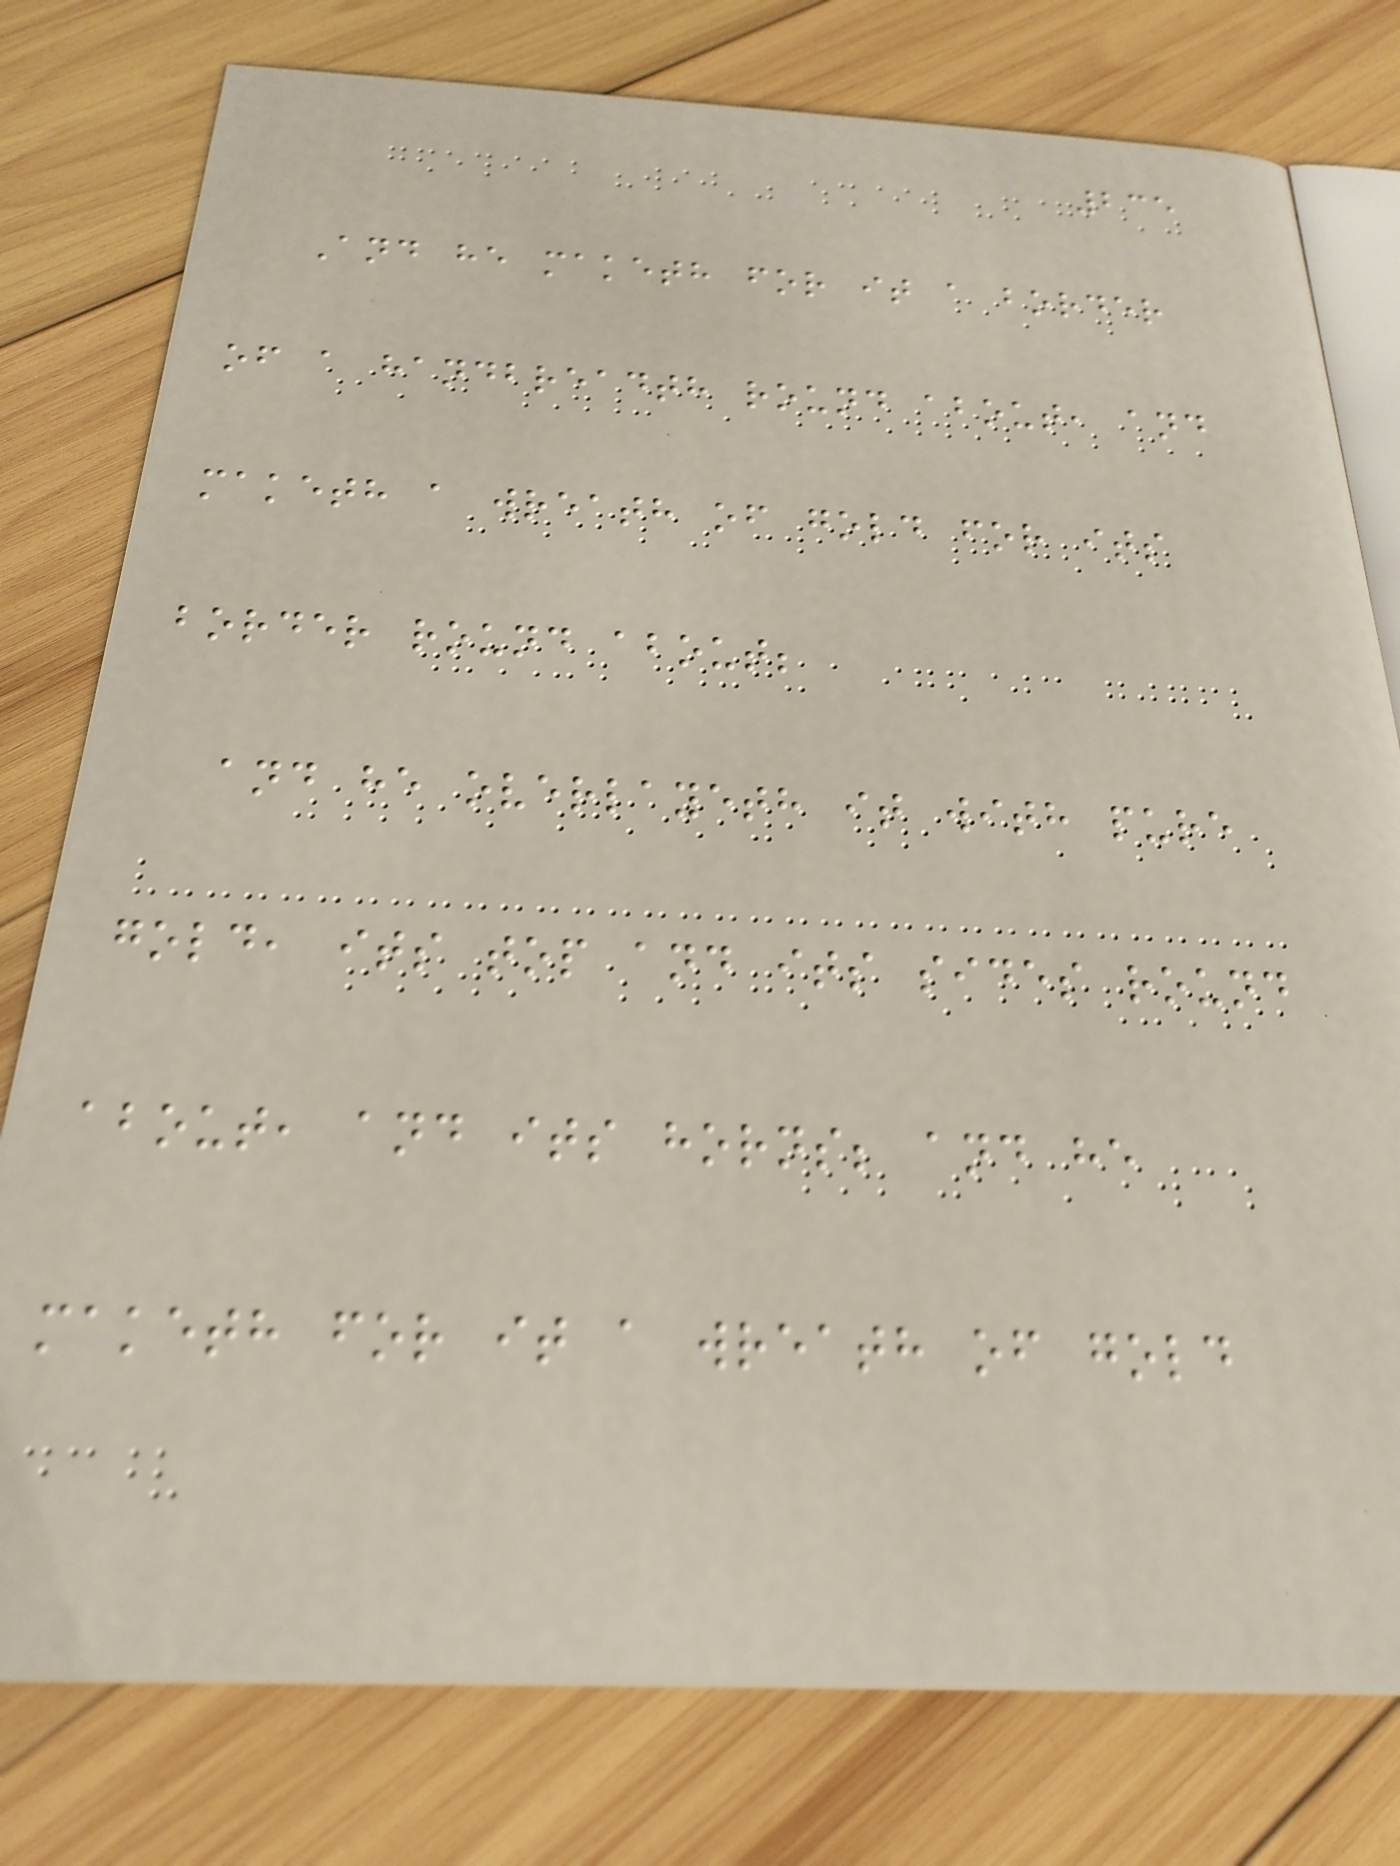235
And he maketh for it a border
of a handbreadth round about, and
maketh a wreath of gold for its
border round about;
and he overlayeth it with pure
gold, its top and its sides round
about, and its horns; and he
maketh for it a wreath of gold
